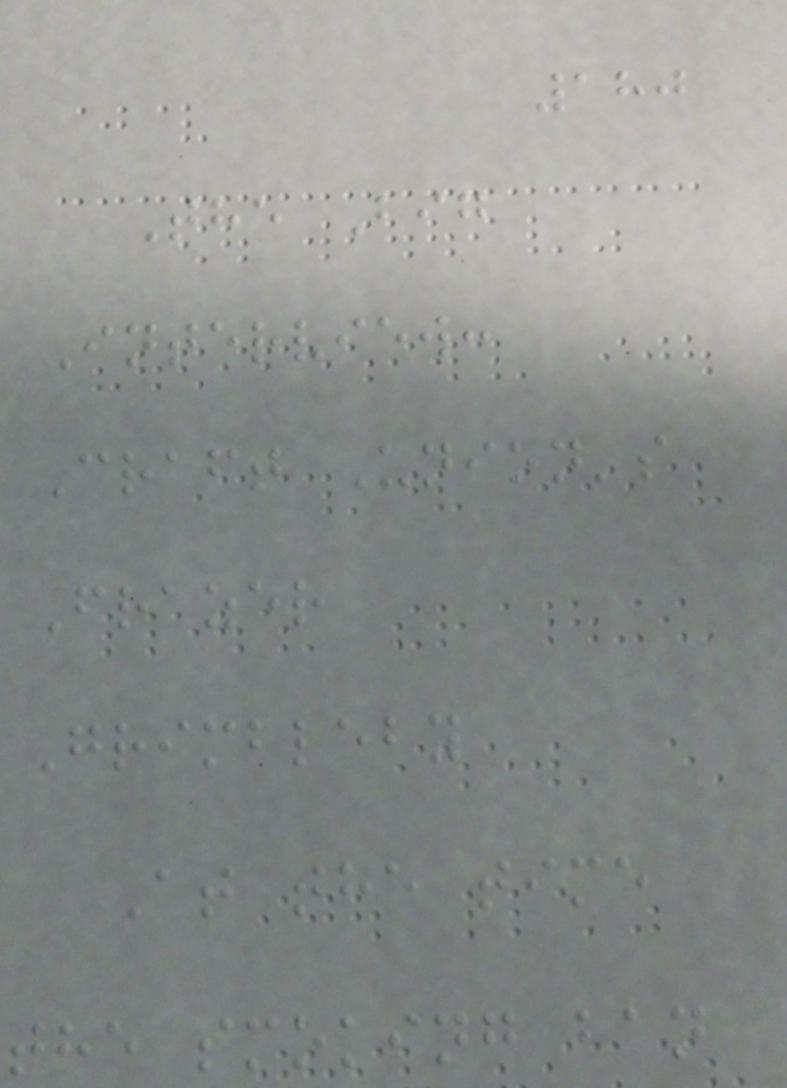180
The Big
Interview:
Craft Union's
Frazer
Grimbleby
At the time
the smoking ban
